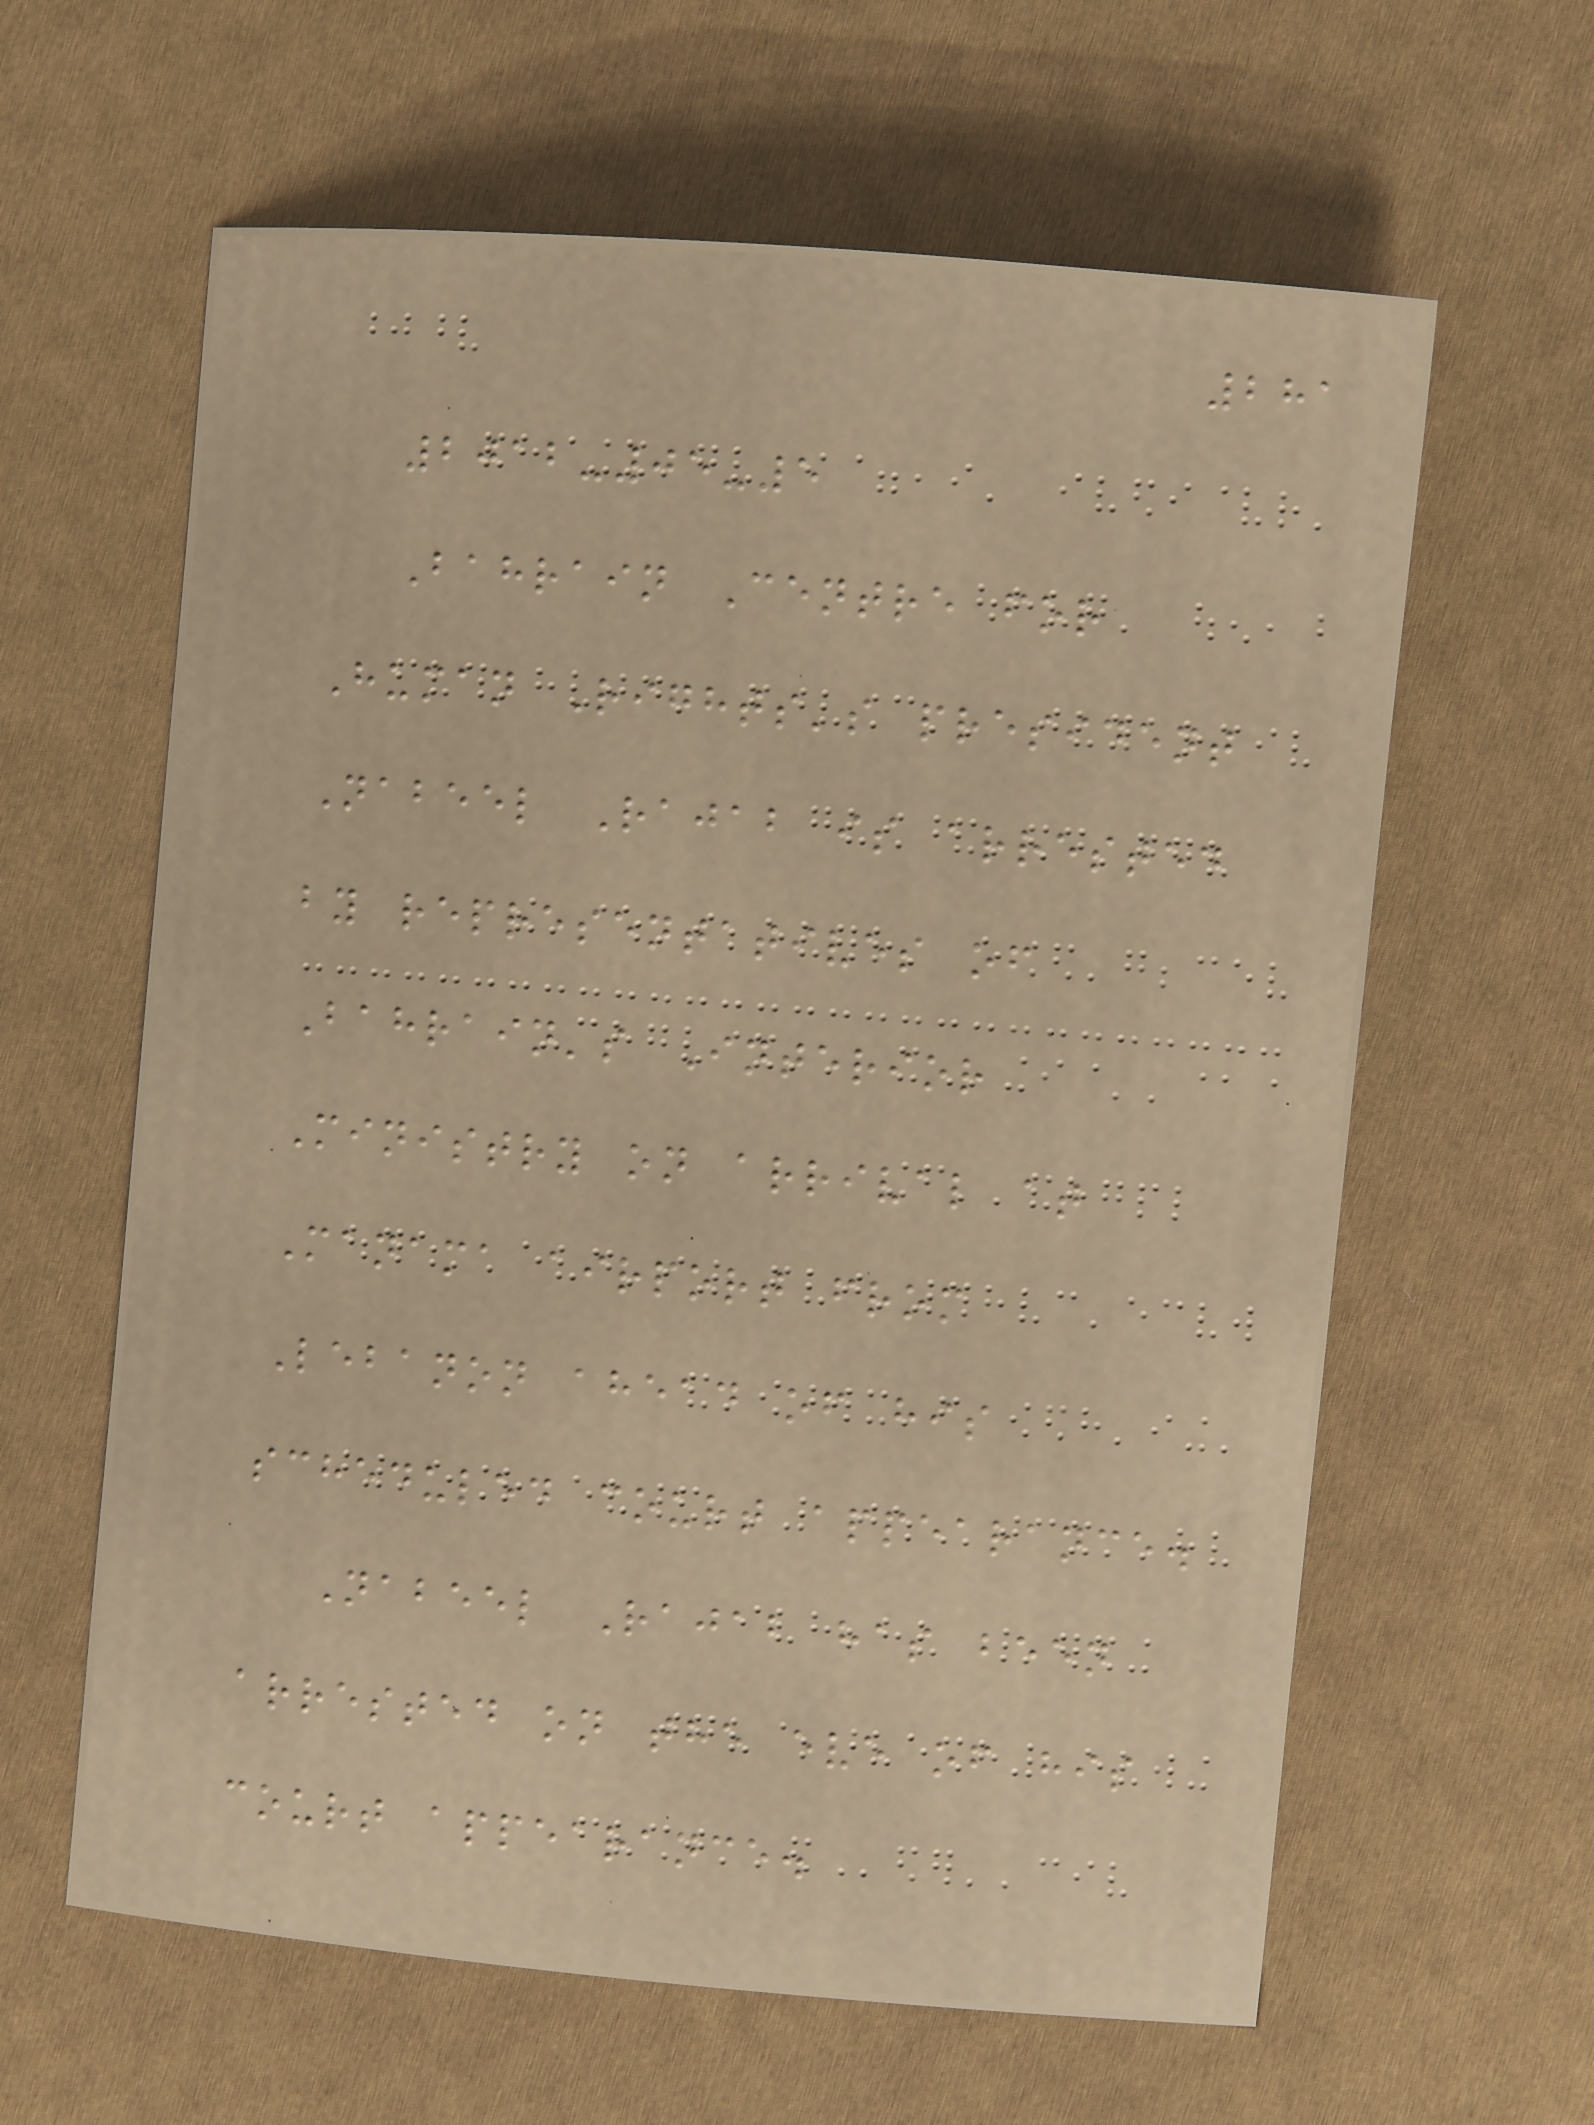281
2012-05-5
Bahrain Centre for
Human Rights's president
Nabeel Rajab is arrested
by representatives of
Bahrain's Interior
Ministry on arrival at
Manama airport from
Lebanon ahead of his
scheduled court appearance.
Nabeel Rajab has been
arrested on the eve of his
court appearance.
